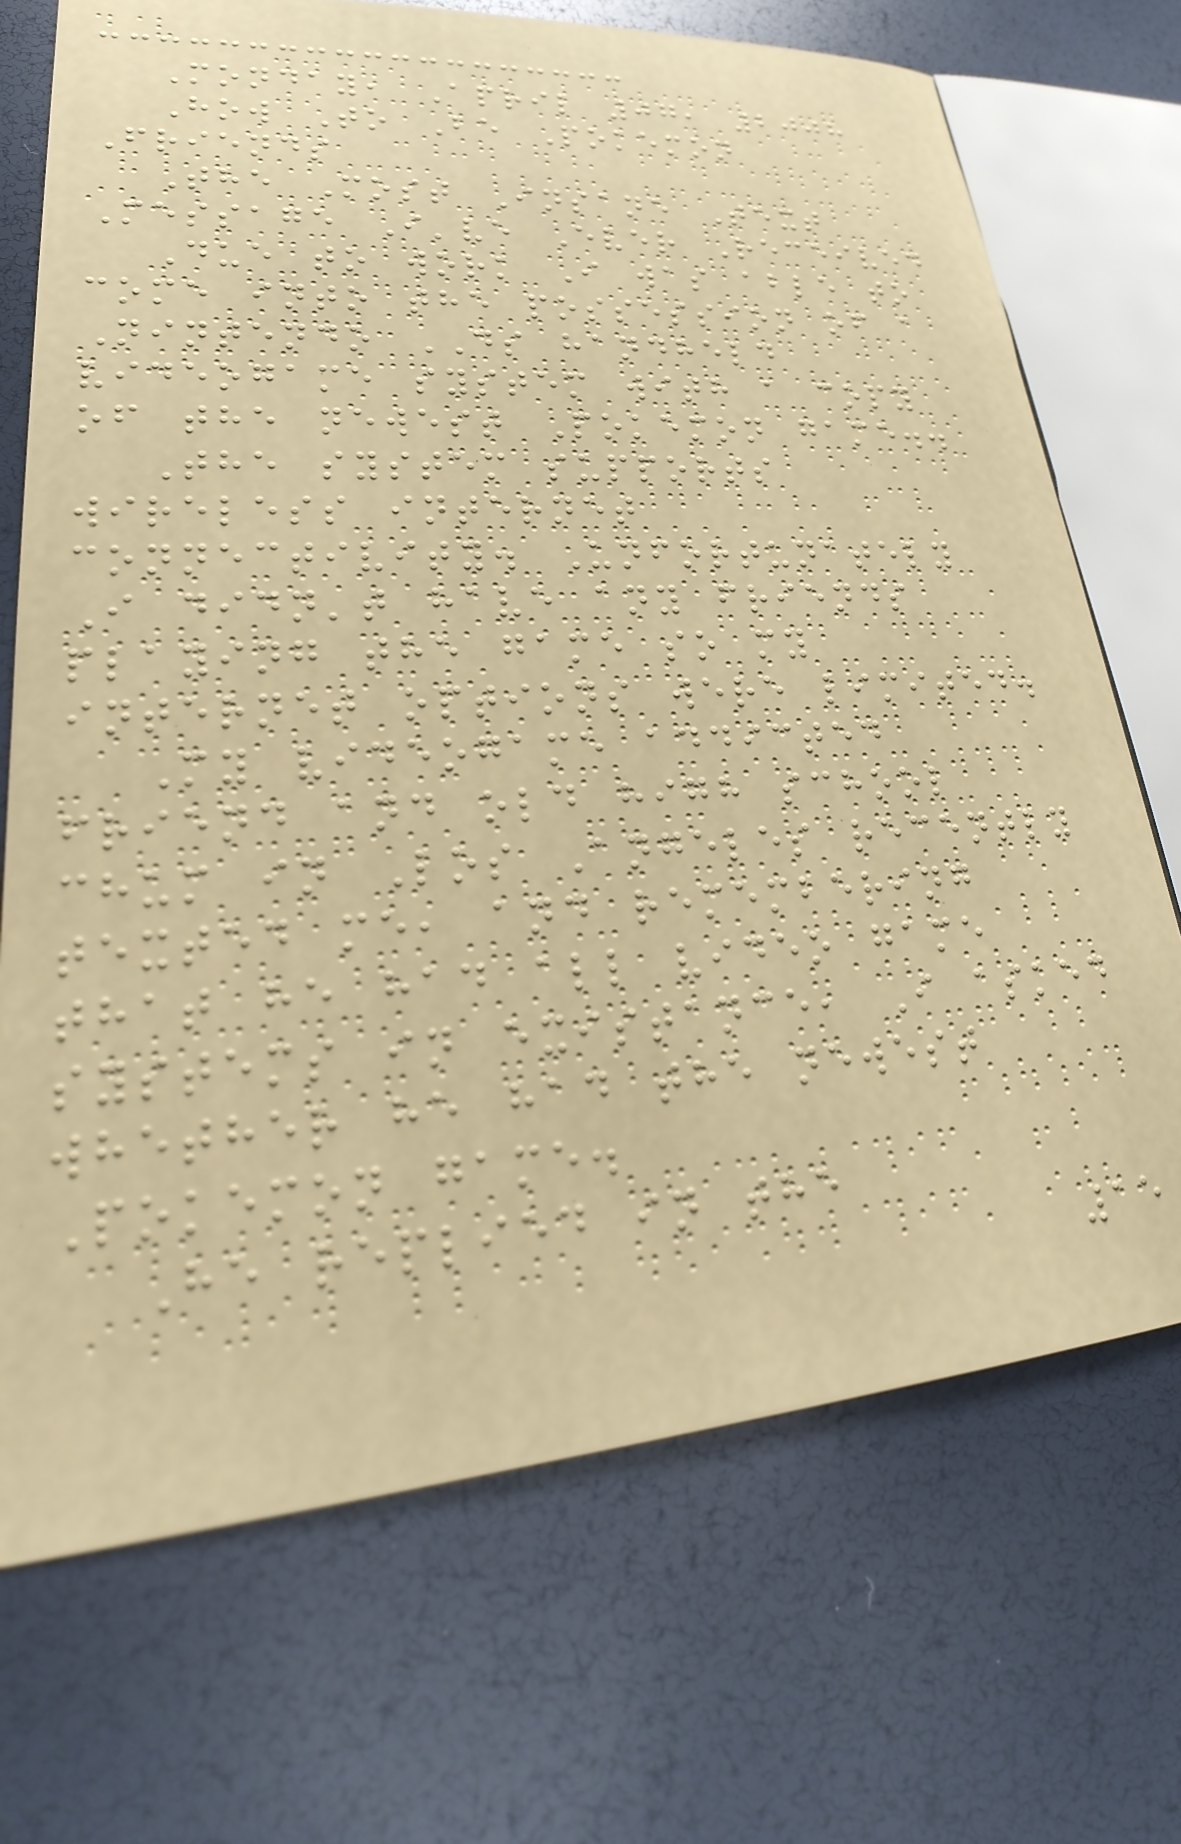Monday, April 07, 2008
How To Be Pokemon
Friends
The Most Insane Text
Message I've Ever Received
Due to work I was able to
come into the possession of a
Nintendo DS handheld
videogame system with a copy
of the newest Pokemon game..
The system supports
wireless internet
connectivity. Unfortunately
I didn't have any friends
playing the game so my
internet options were limited.
My videogame addicted
friend and old high school
chum in Los Angeles recently
texted me, and remembering
that he had all video game
systems in existance, I asked
whether he had the newest
Pokemon game.
He replied in the
15
